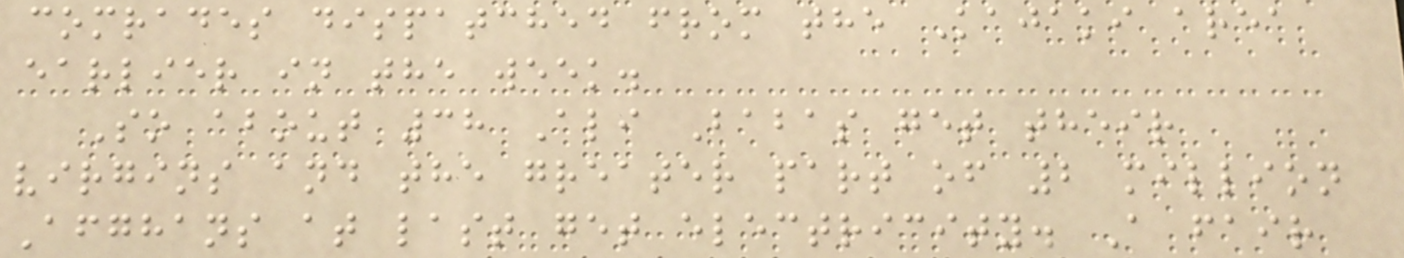comrades dispatched from the Kajaki area
earlier in the week.
So about 38 Ali Babas get their
virgins and the greater part of 2 million
Afghans at last get electricity. A fair
